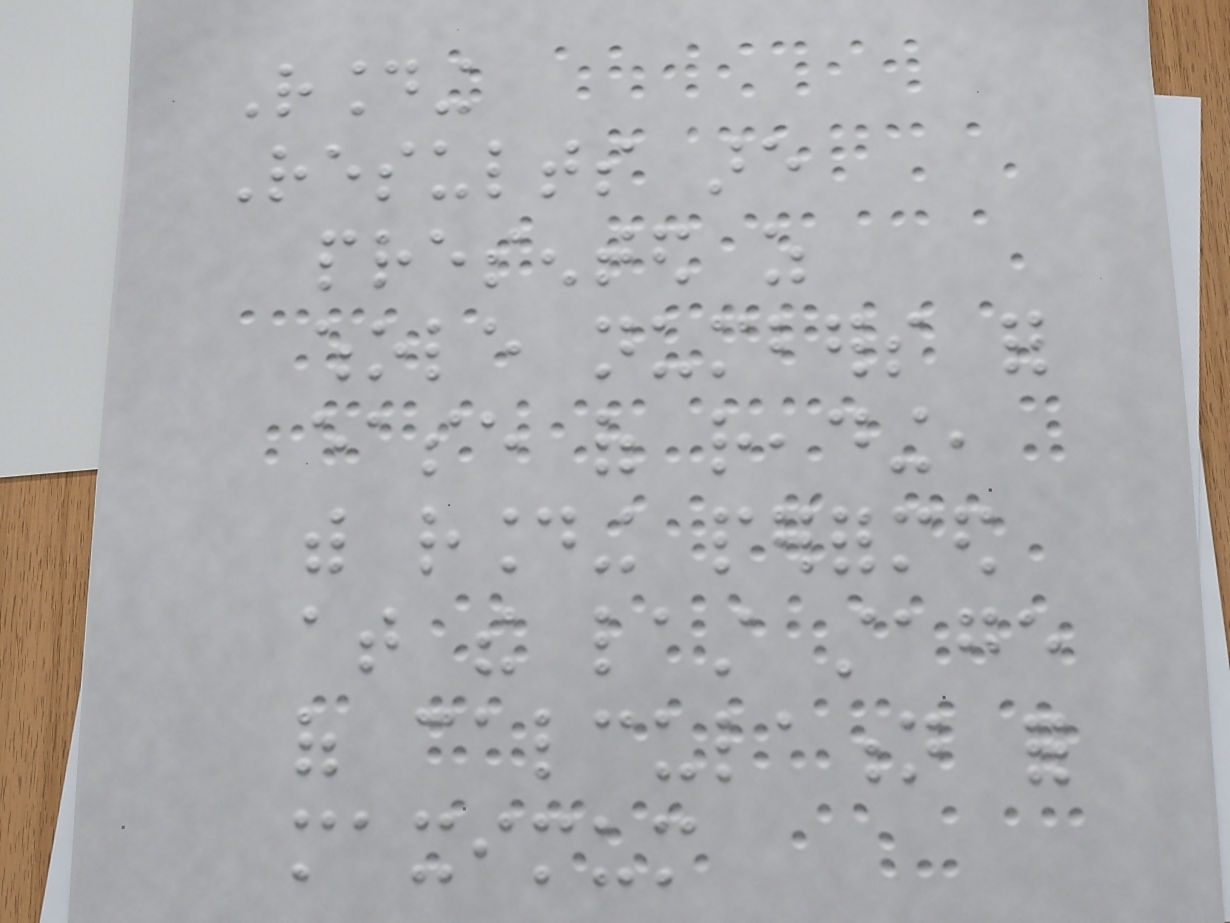Rounding
Results are
presented as
whole numbers for
ease of reading,
with rounding performed
at the last stage
of calculation for
maximum
